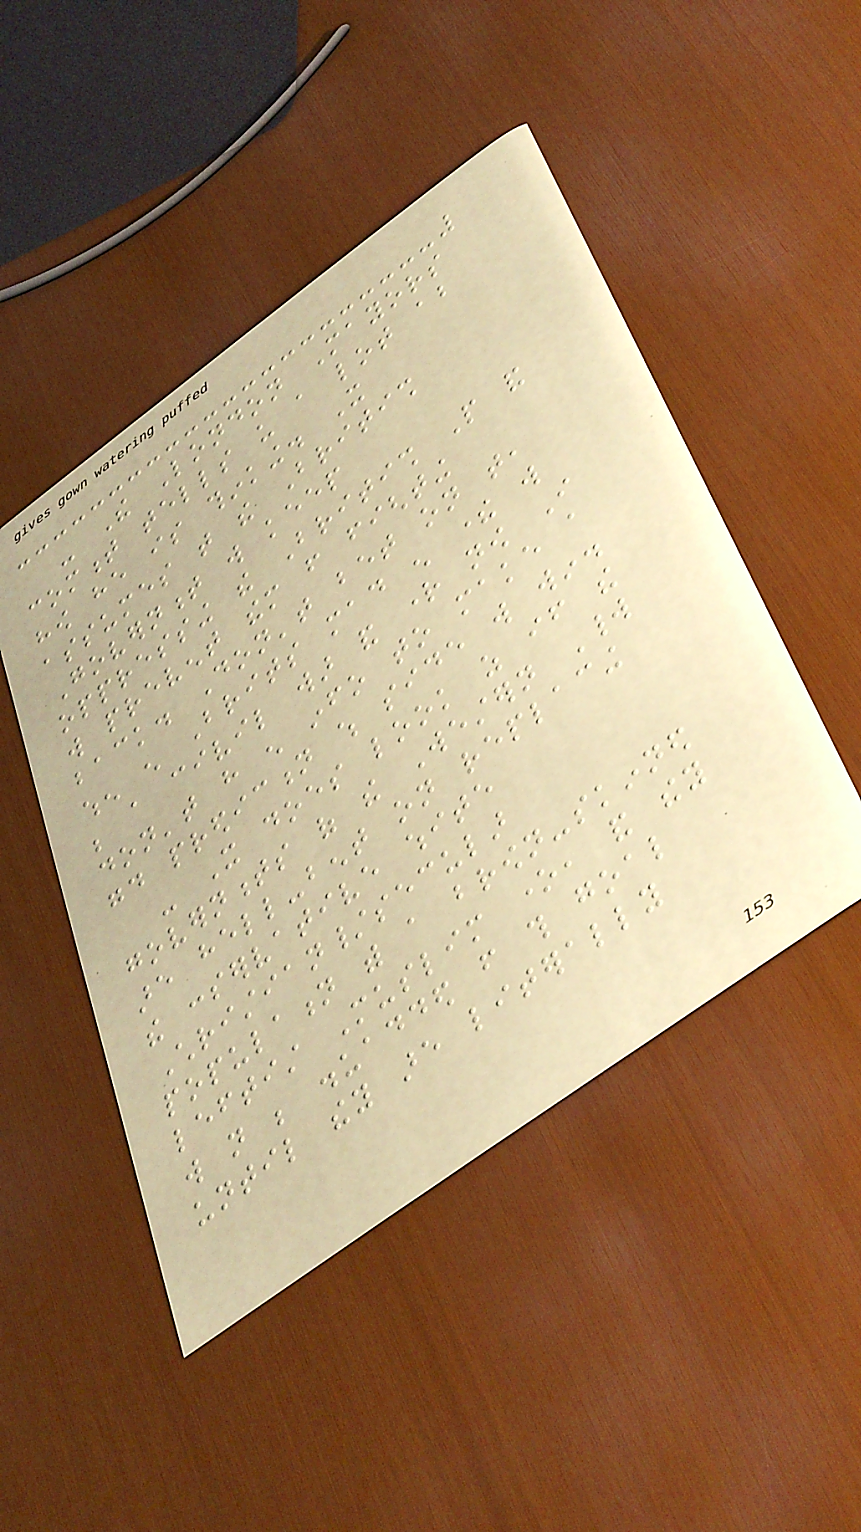- The London Mayors
comment tells us a lot about
how he is thinking. It
assumes that the British
Government will keep
oppressing the British People and
will prevent them from fighting
back. Don't bet on that,
when enough Brits mad enough there will
be a civil war and right now I
don't have enough info to make a
good prediction which side will win.
- It does look as if the
governments of the Western World
are hell-bent on replacing
the conservative white
Christian/secular
population with a brown-skinned
leftist Muslim one, and they
will not be disuadded from this goal
until they are literally
